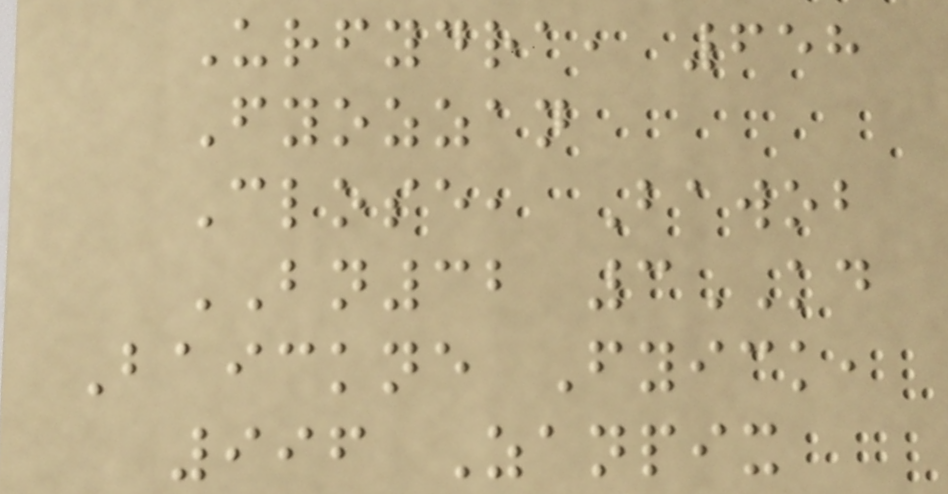Urfydra, 658
Fyozzan
Close, Bawob
BN32 3KD
Baickne Fyick,
996 Zanpix
